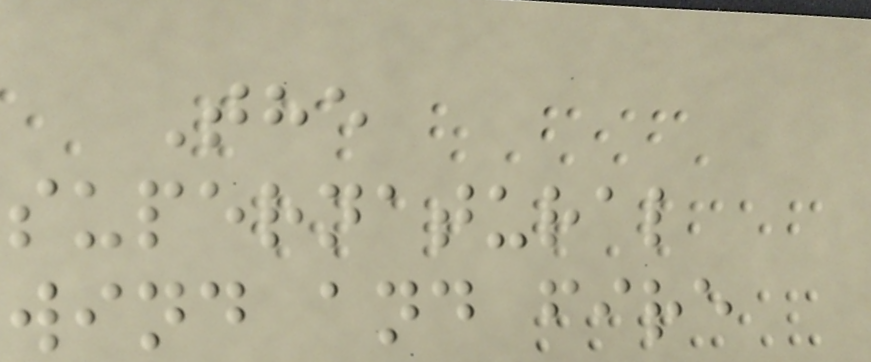The
supernatural
wind and fire
